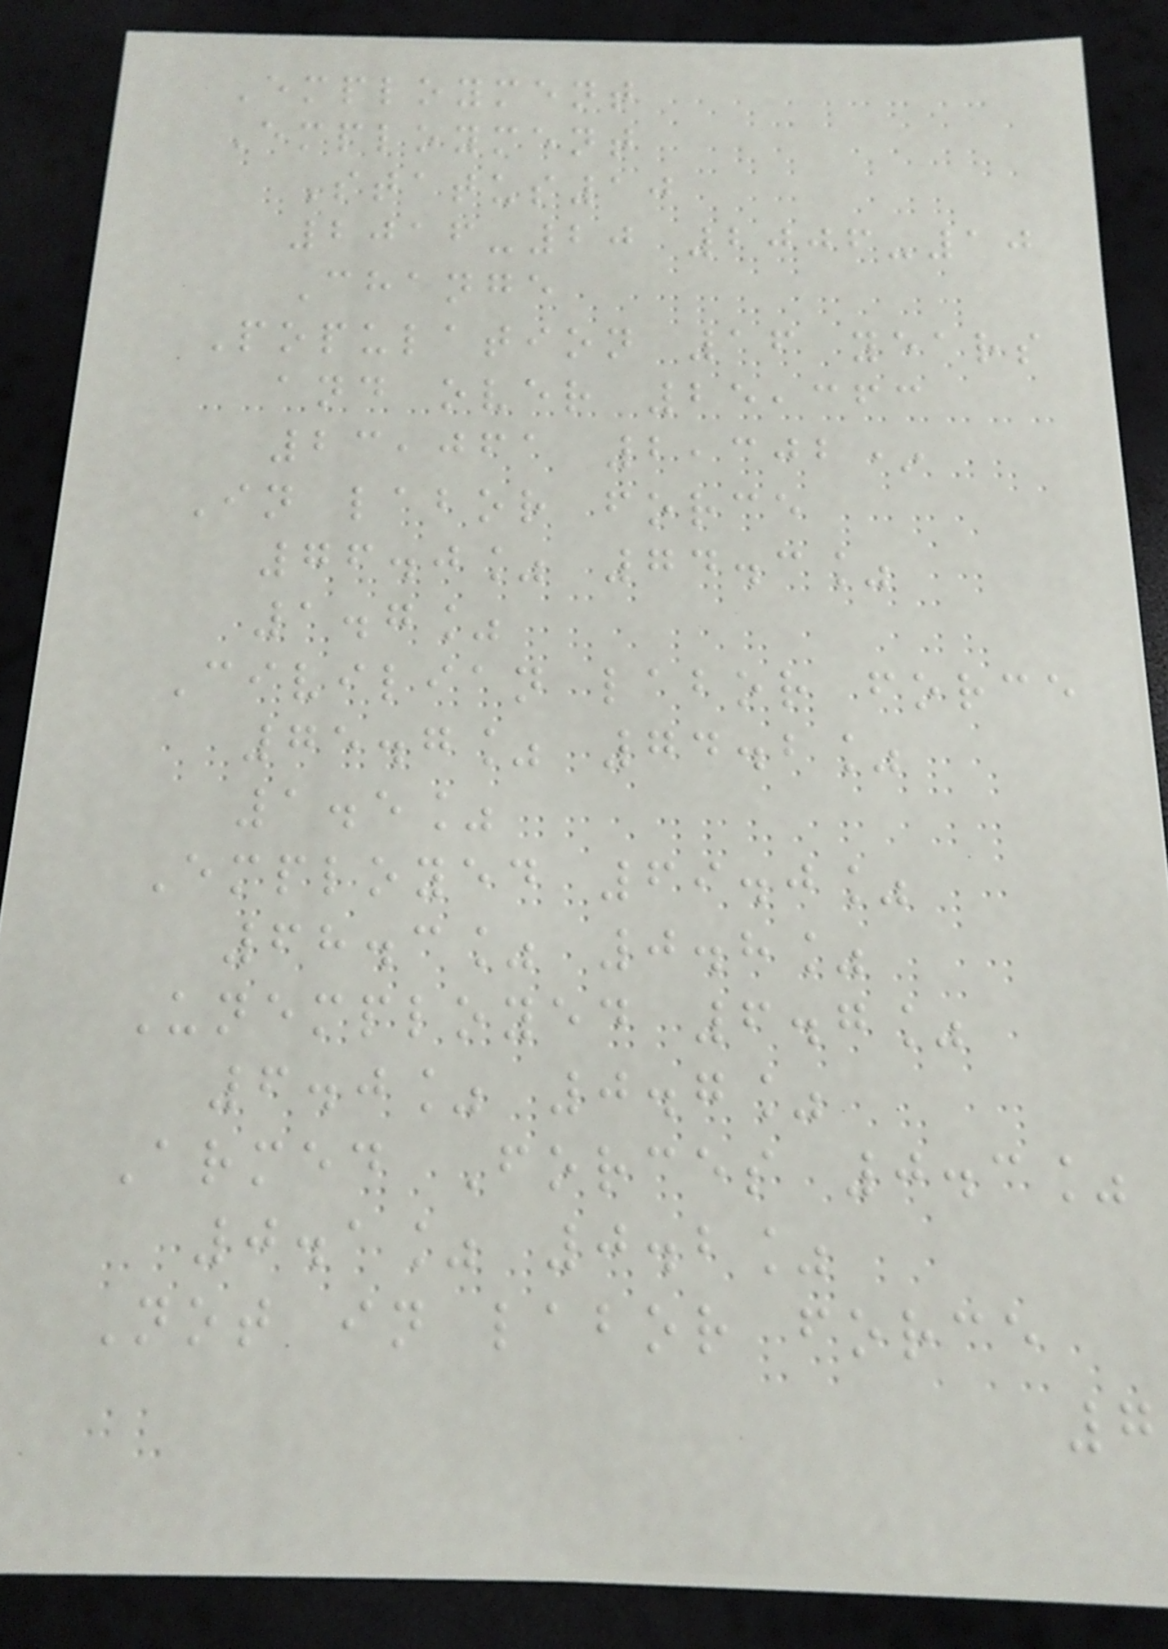Employment
Employment
Status10
2016-20 2006-10
Change
Population 16 years
and over 25,363
23,061 2,302*
In labor force
76.0% 74.3%
1.7%
Civilian labor force
75.7% 74.2%
1.5%
Employed 69.0%
68.3% 0.8%
Unemployed 6.7%
6.0% 0.7%
Armed Forces 0.3%
0.1% 0.2%
Not in labor force
7
